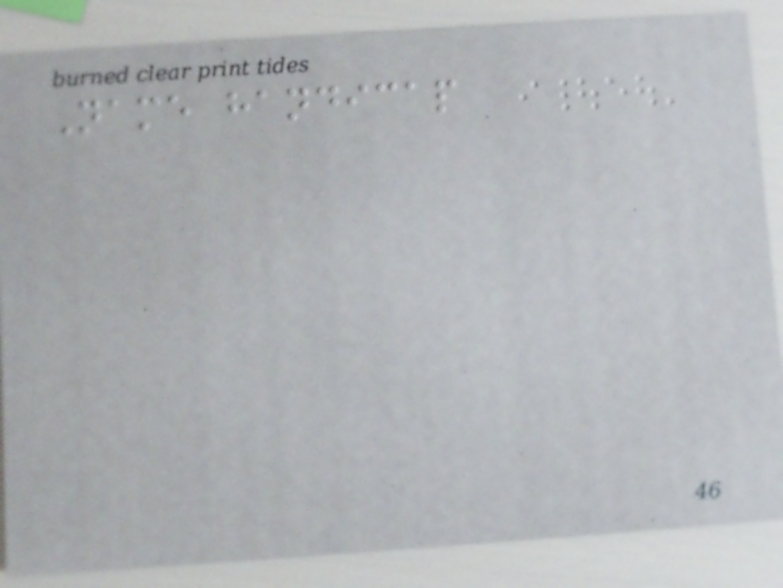Name handicap
